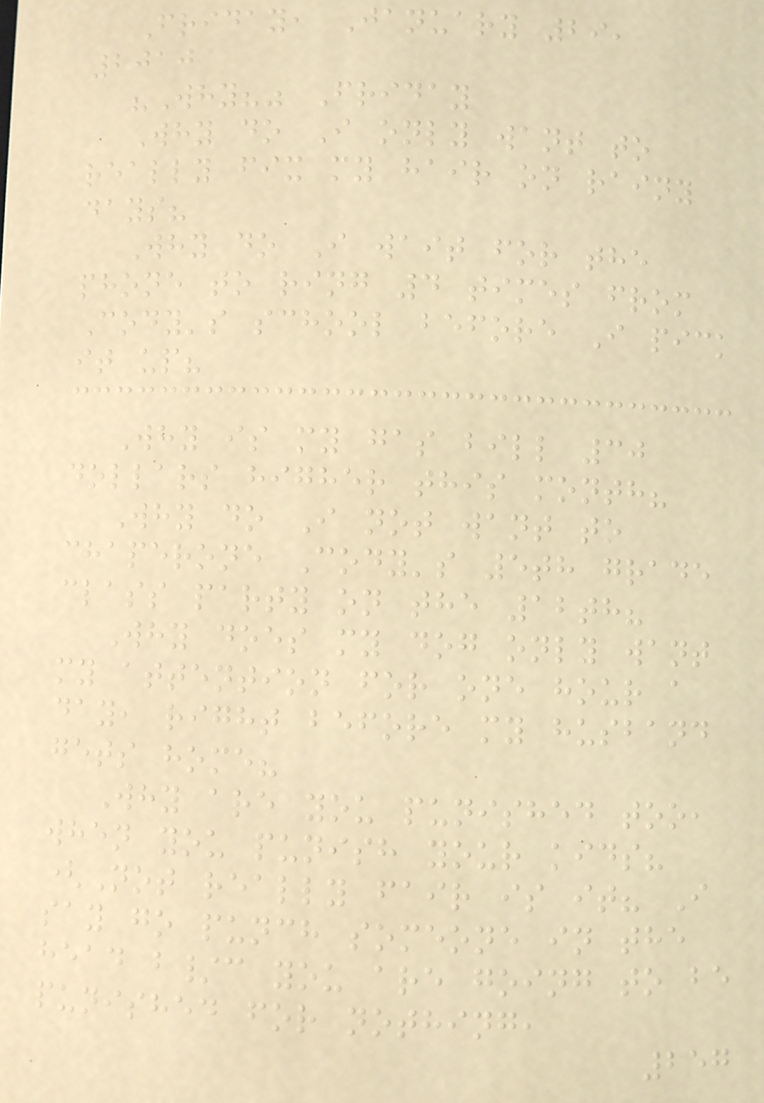Friday, January 29,
2010
"Why?" Friday
Why do I only want to
really fix my hair on rainy
days?
Why do I wait for the
phone to ring 4 times from
Cody's school before I pick
it up?
Why is my gas bill 30
dollars higher this month?
Why do I not want to
chaperone Cody's 5th grade
class party on the 12th?
Why does my dog only want
my attention for one hour a
day, right before my husband
gets home?
Why are you punished too,
when you punish your kids?
(Not really fair is it? I
say go punch someone in the
head b/c you are going to be
punished for nothing,
257
